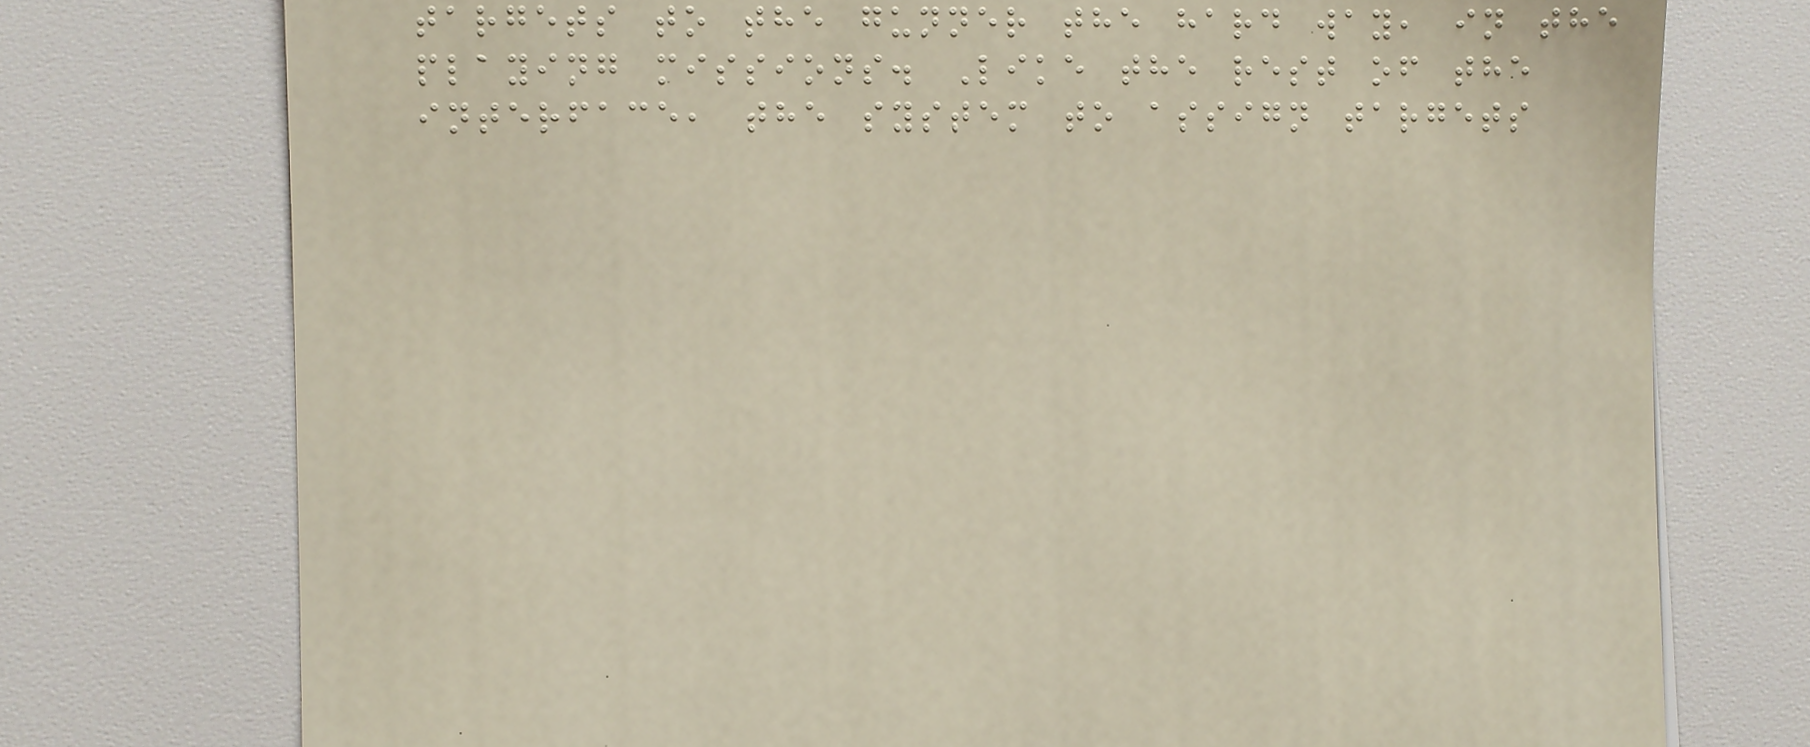targets to the gunner the hard way, in the
playing missions. Like the rest of the
interface, the system to assign targets
